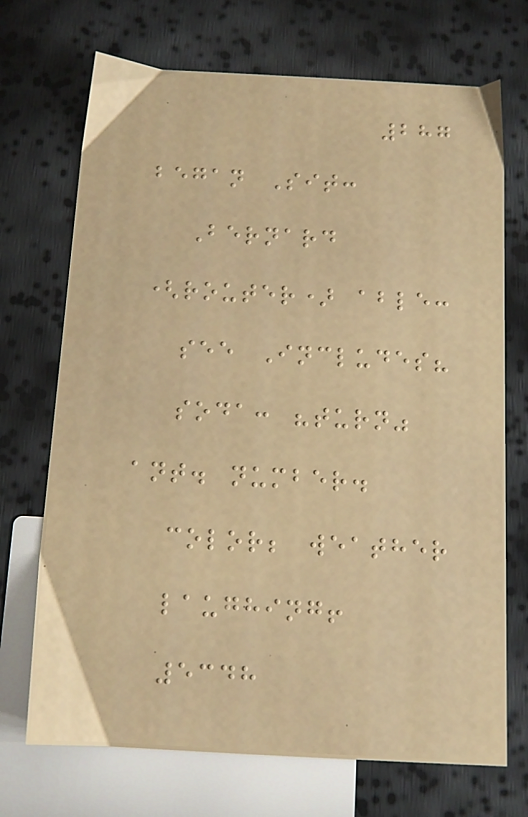287
began Sit:
Bernard
(router) able:
see Includes?
soda: "turn"
ant. number.
color; weather
laughing!
5348
